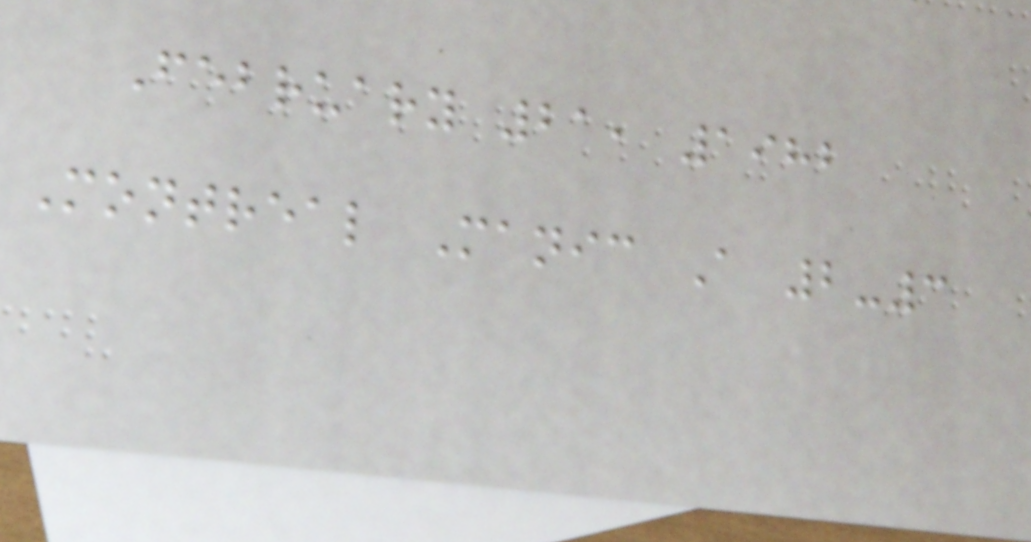February 21, 1982
Montreal Manic A 2-3
